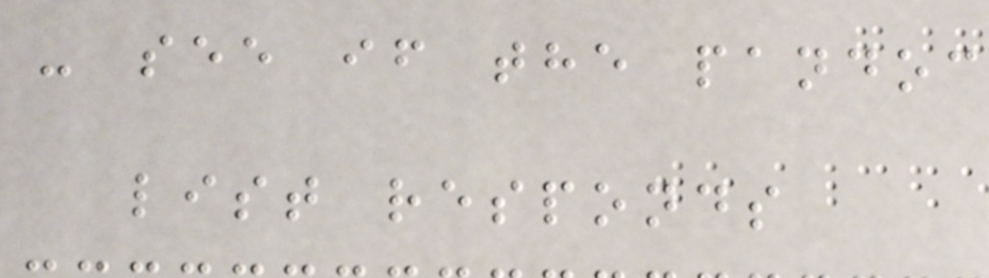- see if the pandoc
list responds
